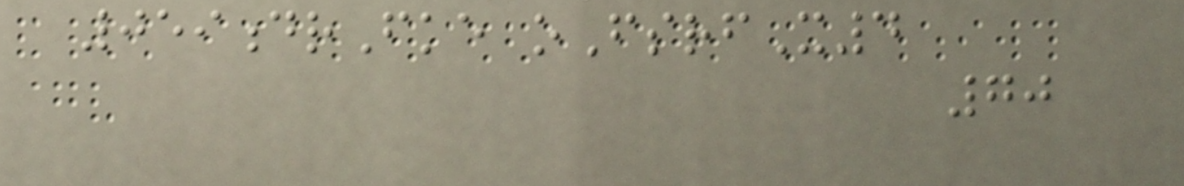059drFke oFsrfX4
70
